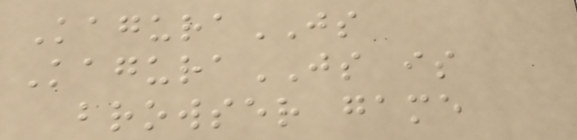KaguraJS
KaguraJS is
browser game
